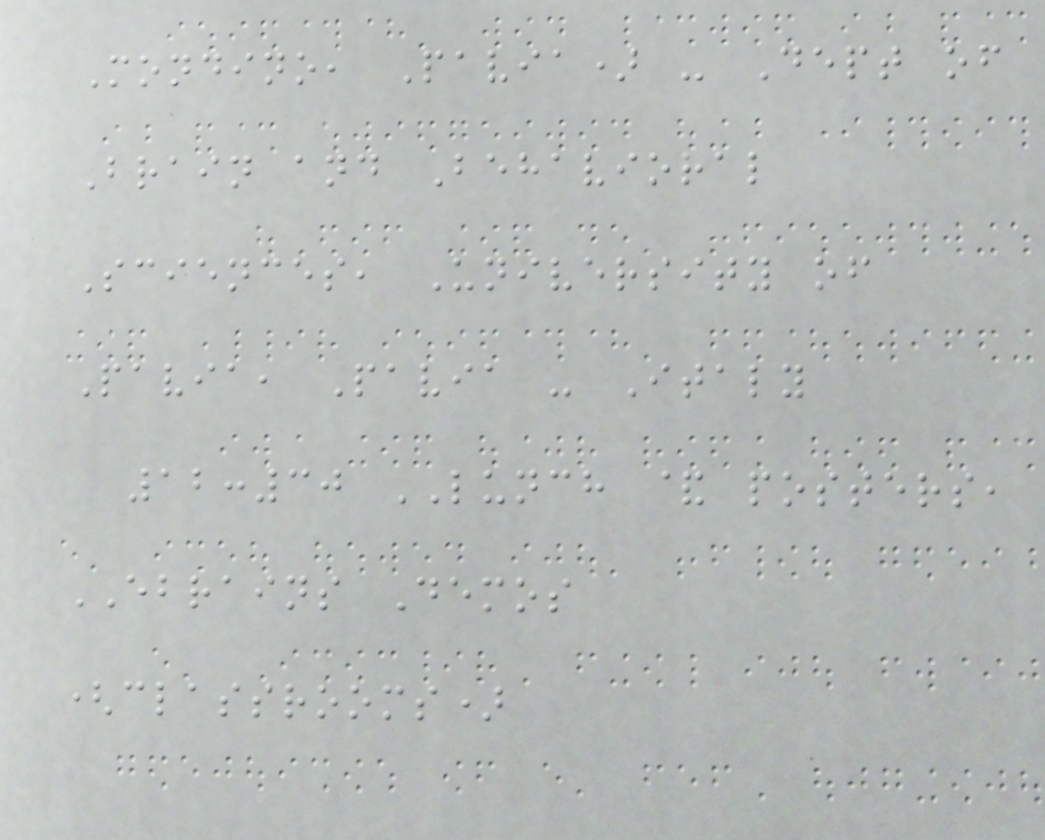Mondino, Pavia) - Dept of
Brain and Behavioral
Sciences, University of
Pavia, Pavia - Italy
12:30 LUNCH & posters,
EBRAINS Demos
(classrooms)
